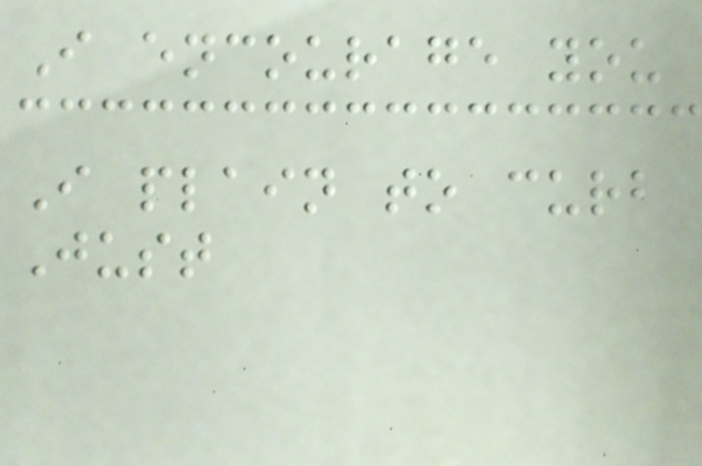I encourage you
I plain to curb
Just
